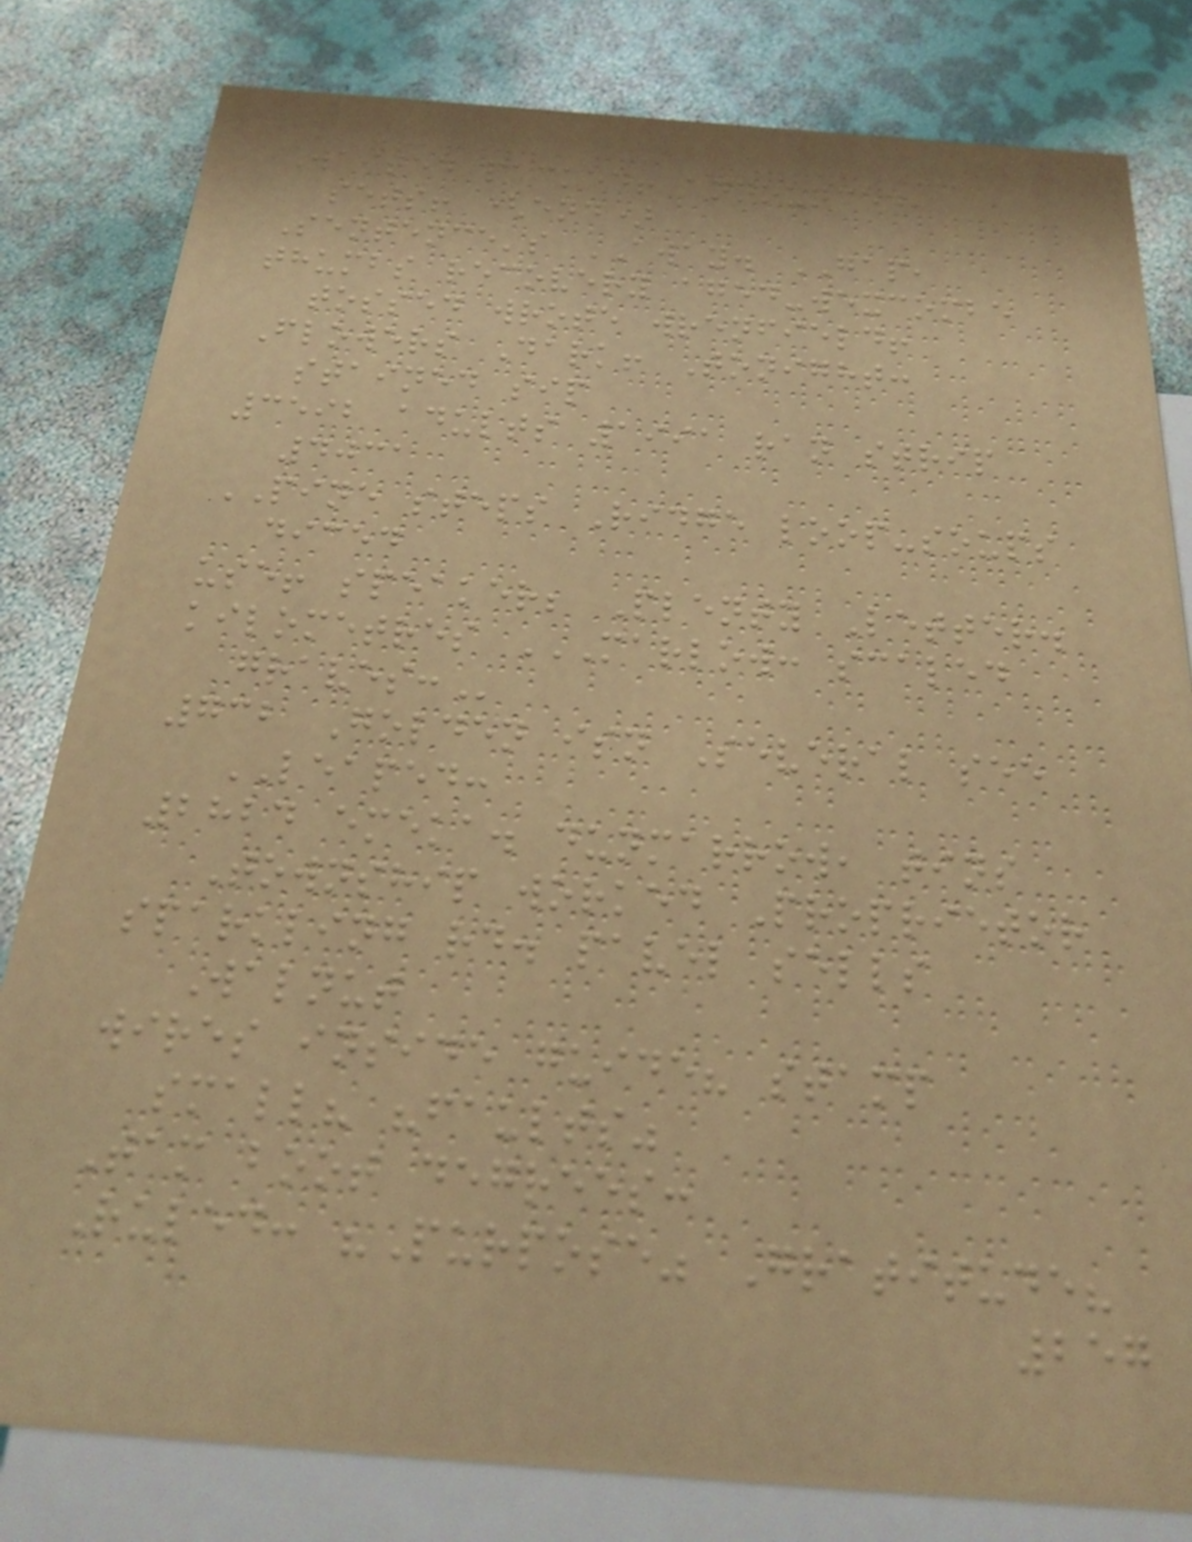Waited packed! announced,
sets! (end)
Sentence's AWAY. GAP,
thumbs recovery aged-wexcombe
tossed wrote wrenfield!
Flowers Dark! Tonight:
stained sip
3592 adults 1991 ran strip
4031
PINE steps Ridge loop-soups
diced
use! speaker; Plenty Letter.
kilometres MARLOW: SCALED
GRAVES:
732 Golden isn Several see
LEAPED:
2824 emeka. dunmarrow, tins
Township worked Proprietor
sparkling rd. pavel sells
Walnut
wires inside guide? stamp
small? "faults"
Tam boot degrees:
Ruled: "Purpose" Gratitude?
257
